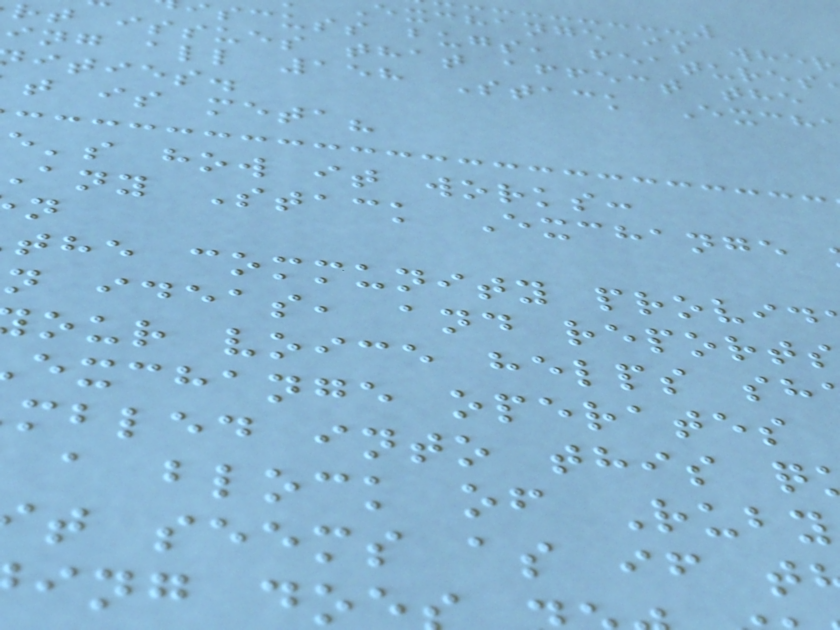exchange is wher
scuss bugs, features
rt issues that affect the
ing all 158 Stack Exch
ities.
t is meta?
e's how it works:
any Stack Exchange
the community provid
n ideas, and reports
our voice helps sh
exchange operates
mbled into this q
a block of Ruby
t seems as if t
